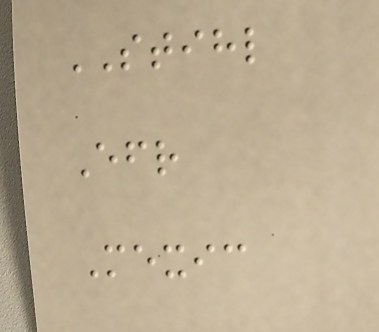STIHL
Efr
Mexic
